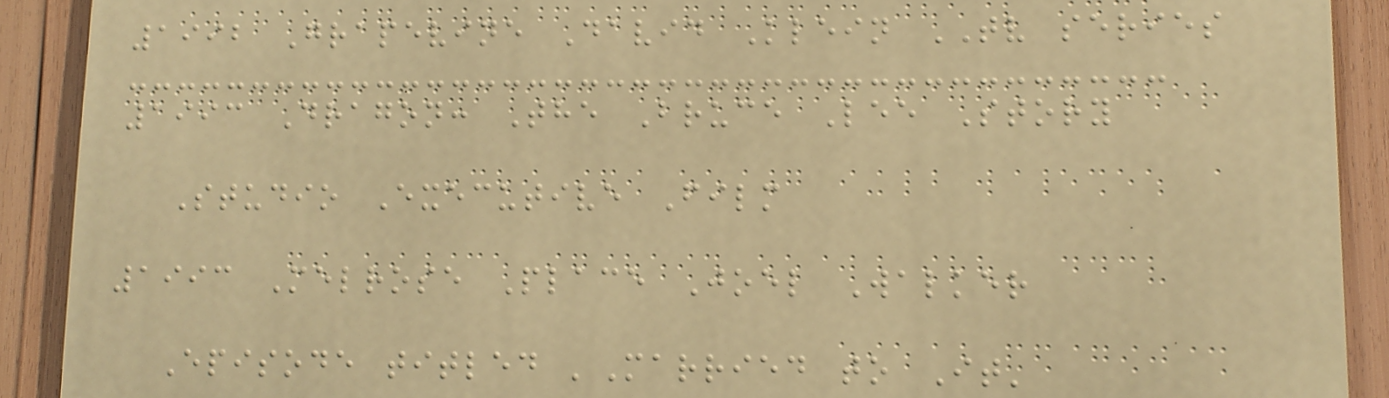1992 Grapevine David Klein TV series
1993 Dragon: The Bruce Lee Story
Studio Executive Film
1993 Melrose Place Joel Walker
Episode titled 'Married to It'
